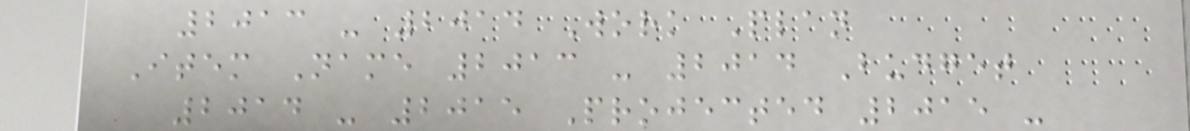2013 - 2014 Work Plan
Item Name 2013 - 2014 Budget
2014 - 2015 Projected 2015 -
